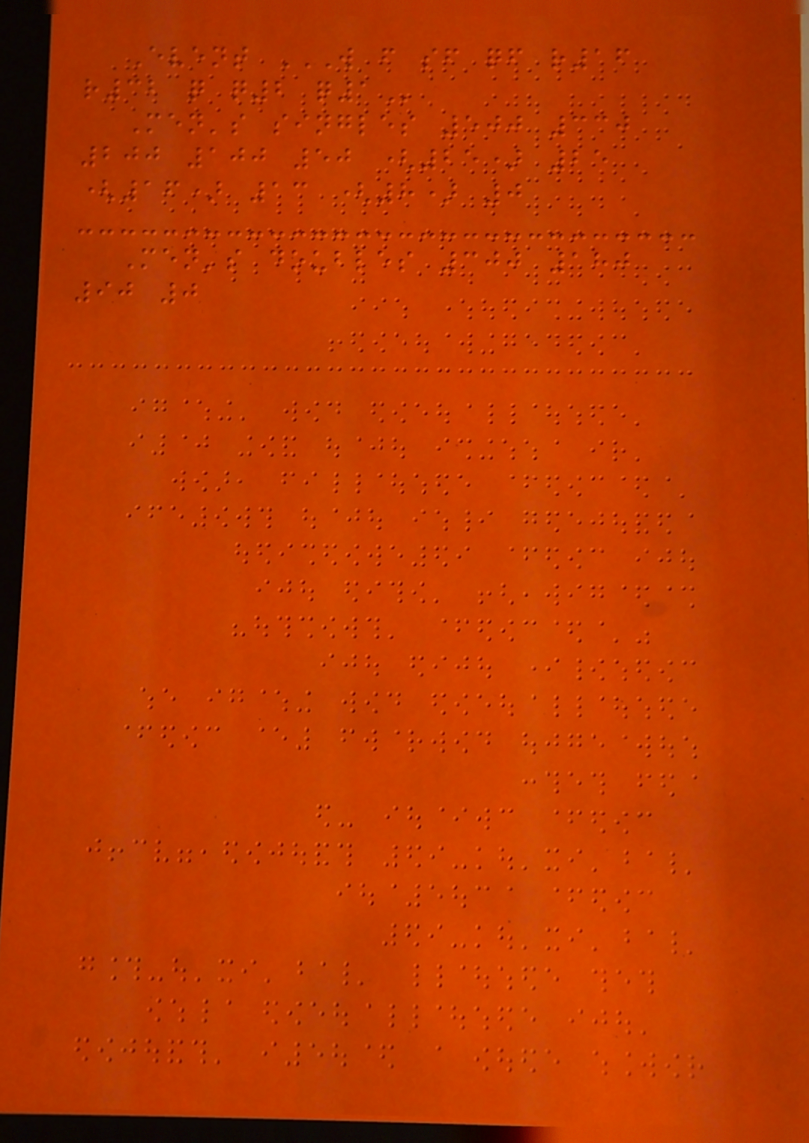Event W F SF QF R16
R32 Q Q2 Q1
Men's singles 500 330
200 100 50 (25) 25
(16) 13 (8) 0
Men's doubles 300 180
90 0
